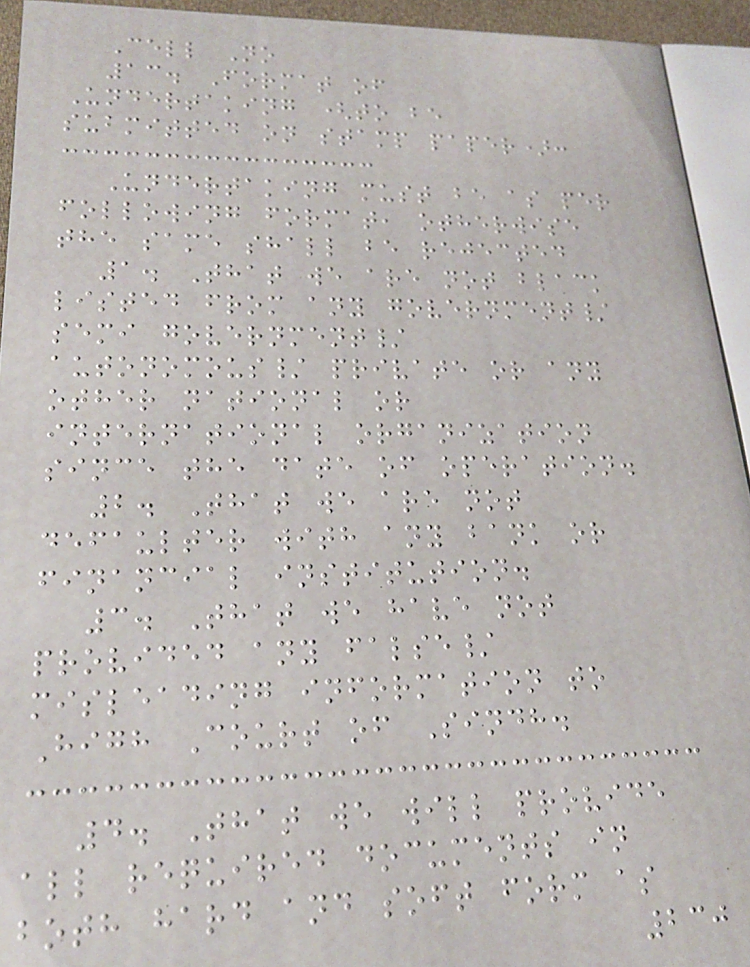Cell No
13. Format of
Undertaking (to be
submitted on stamp paper):
Undertaking must be as per
following format, otherwise
the same shall be rejected
1. That we are not black
listed from any government/
semi government/
autonomous/ private or any
other national or
international organization
since the date of operation.
2. That we are not
defaulter with any bank or
financial institution.
3. That we have not
provided any false/
misleading information to
High Court of Sindh.
4. That we will provide
all required documents in
both hard and soft form as
230
